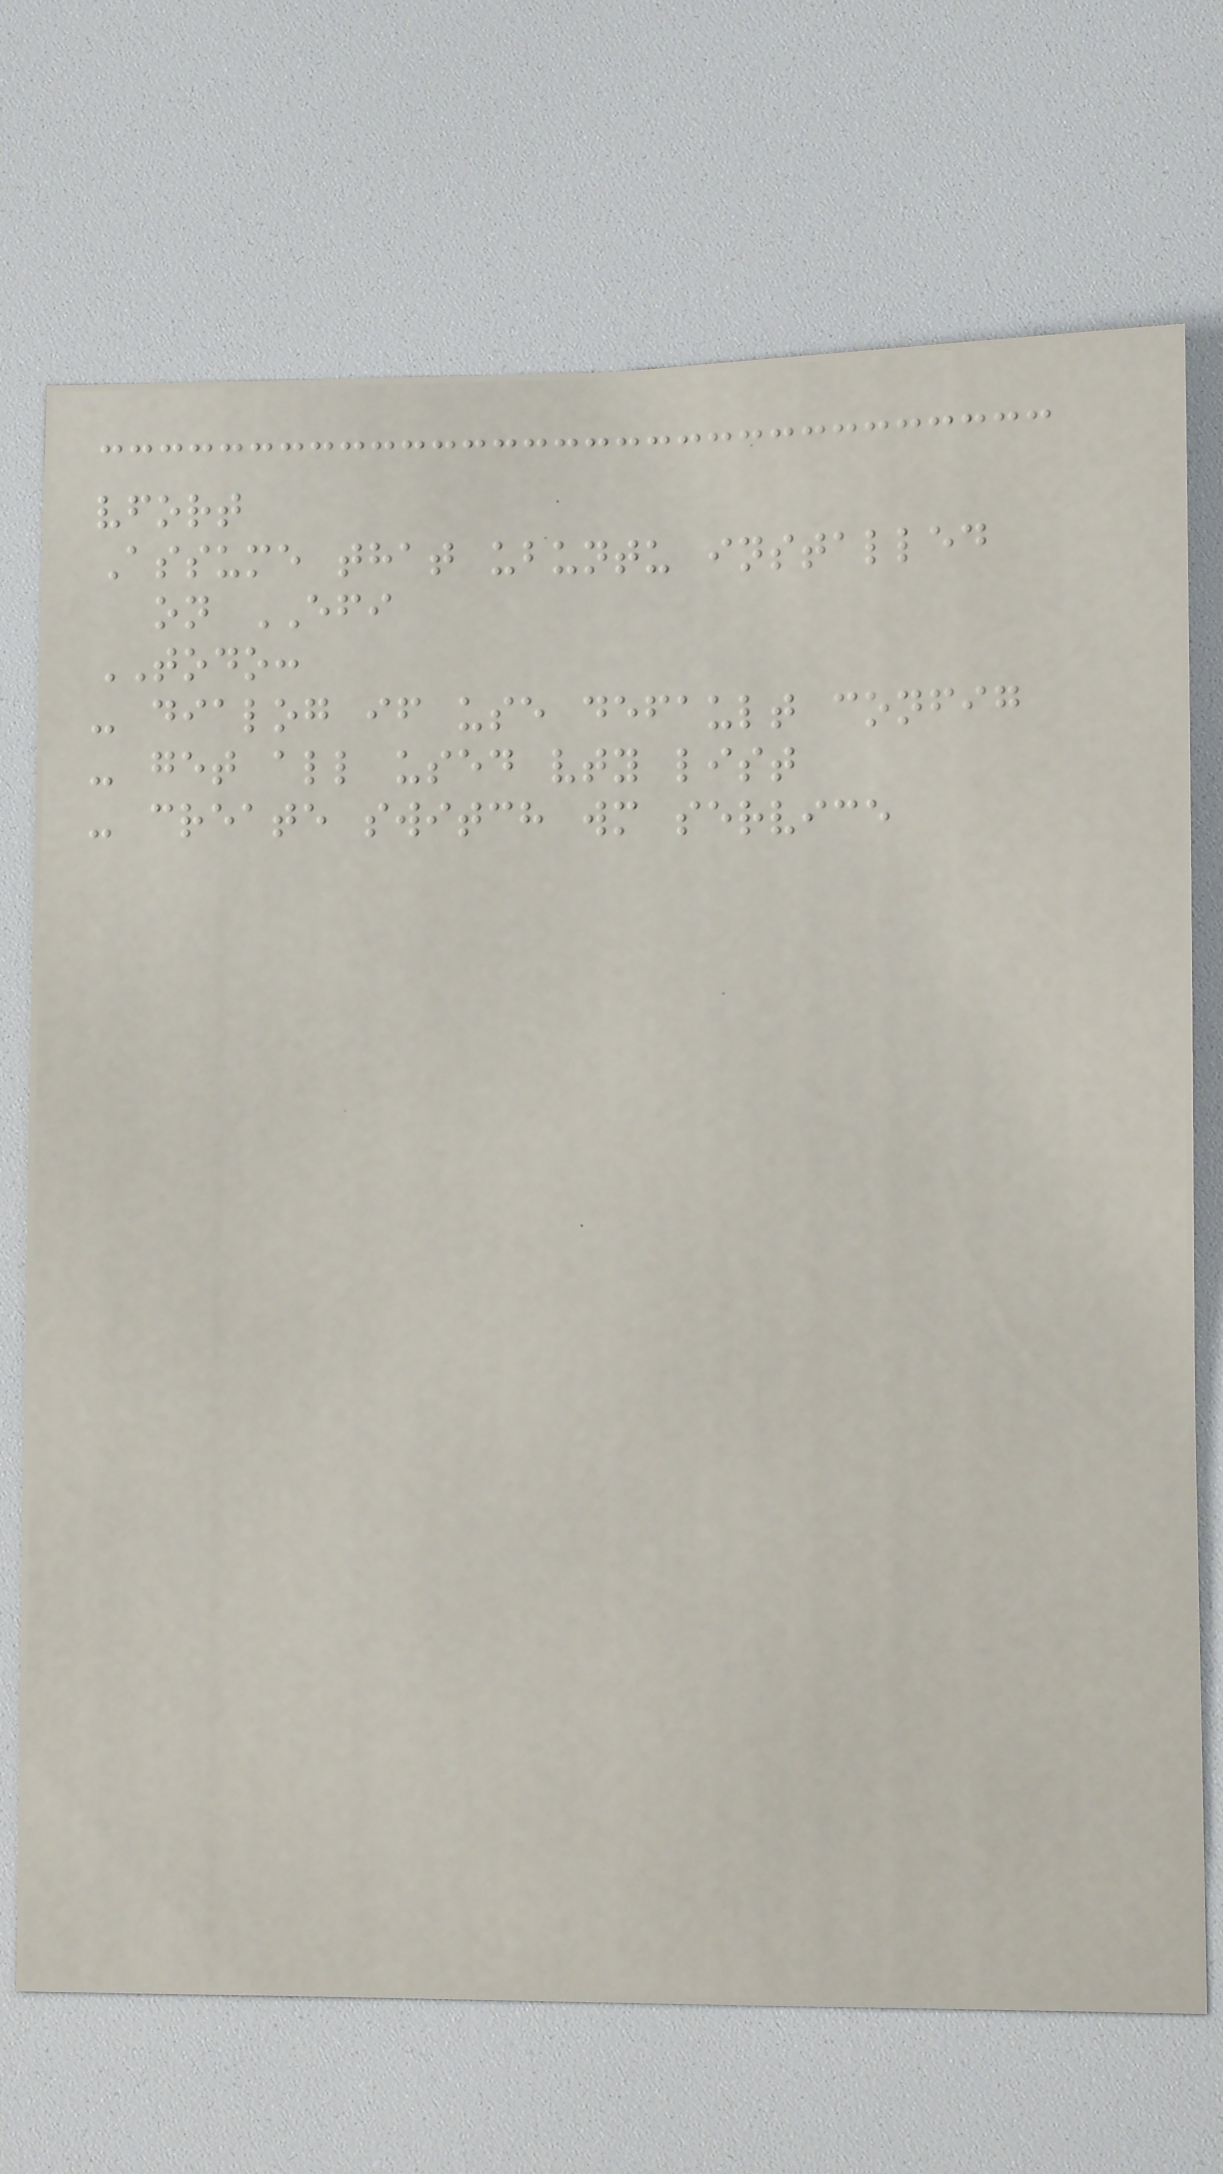vfort
Assume that ubuntu installed
on EFI
TODO:
- dialog if use default config
- get all used vty list
- create switch wm service
